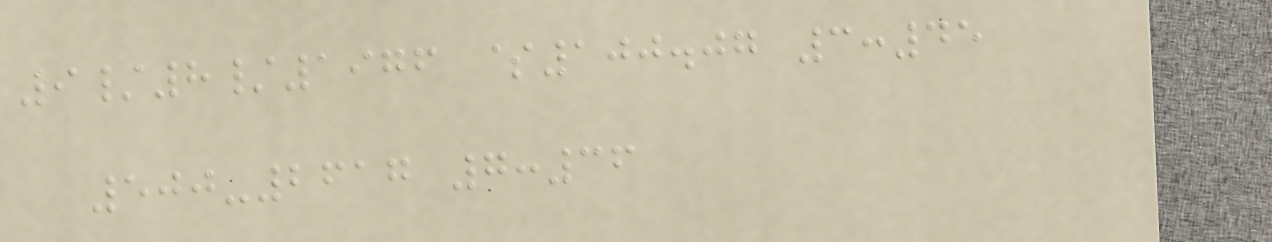9/8/1976 $100.07 3:45
500-2617 7:36
